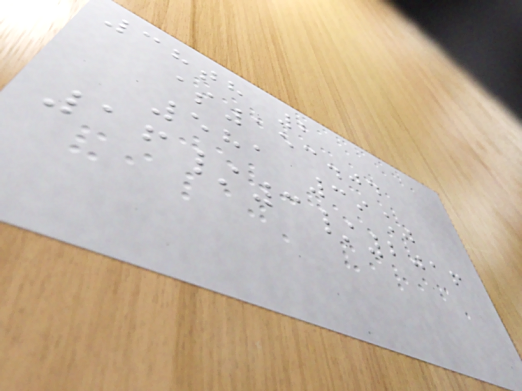38th 2
$153.04
581 39%
16/3/2016
